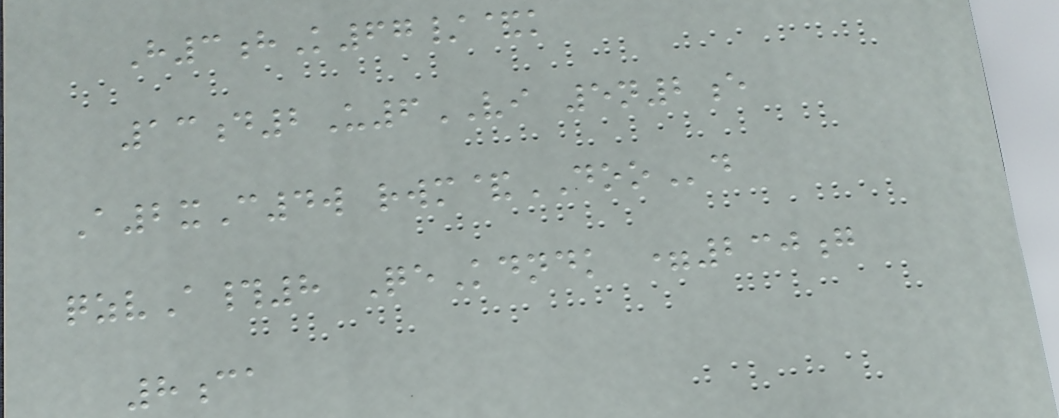H3hK67/&k
13d2U6VI 5n2e
A2xC4w rwm&DOOd
qzvA#8 QeKdndk =230g
8ca
